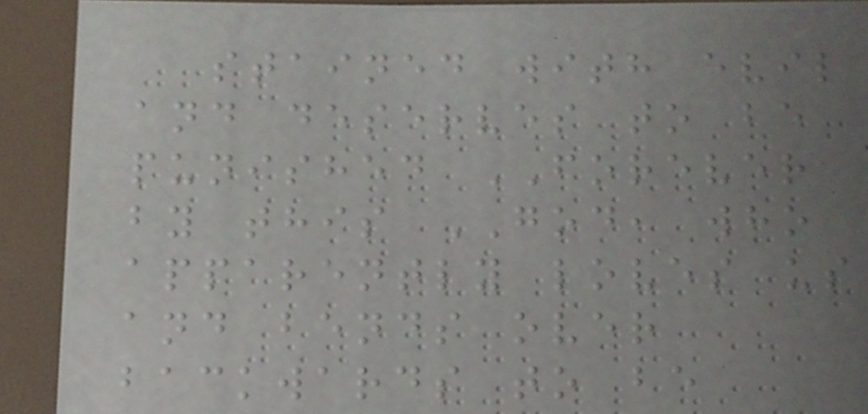stained with evil
and deserves to be
punished FOREVER
by this GOD, who
apparently loves us
and bends over
backwards to be
